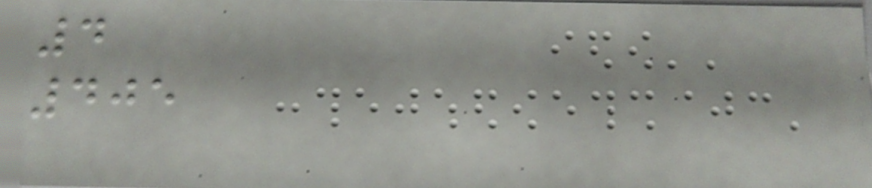4
405
